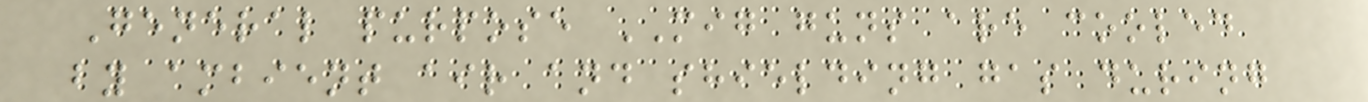General purpose MIG guns are cooled
by ambient air and shielding gas during
